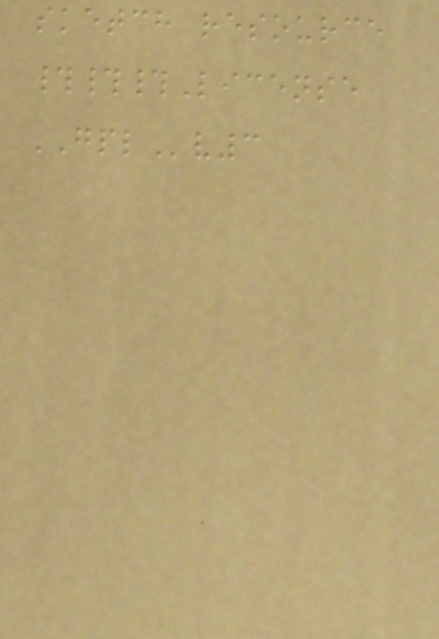sketch resource
###License
GPLv3
